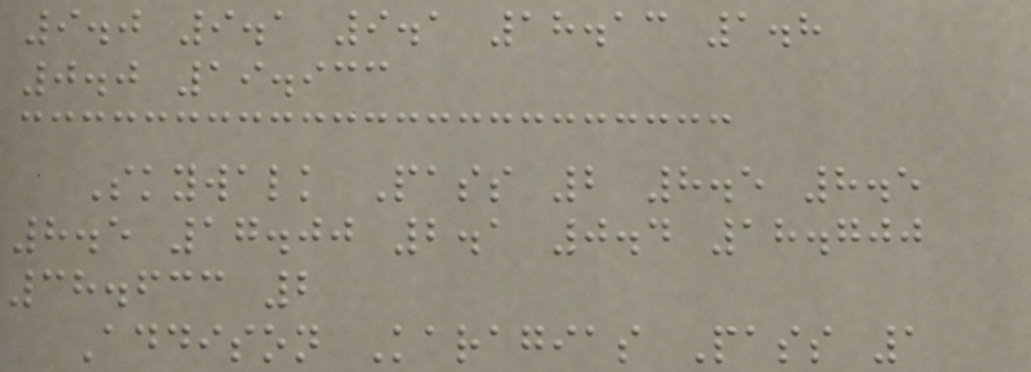9.0 9.1 9.1 18.13 1.8
0.0 19.933
Skywalk Pass 2 8.5 8.5
8.5 17.00 2.1 0.4 18.700
38.633 2
Addison Karagias Pass 1
